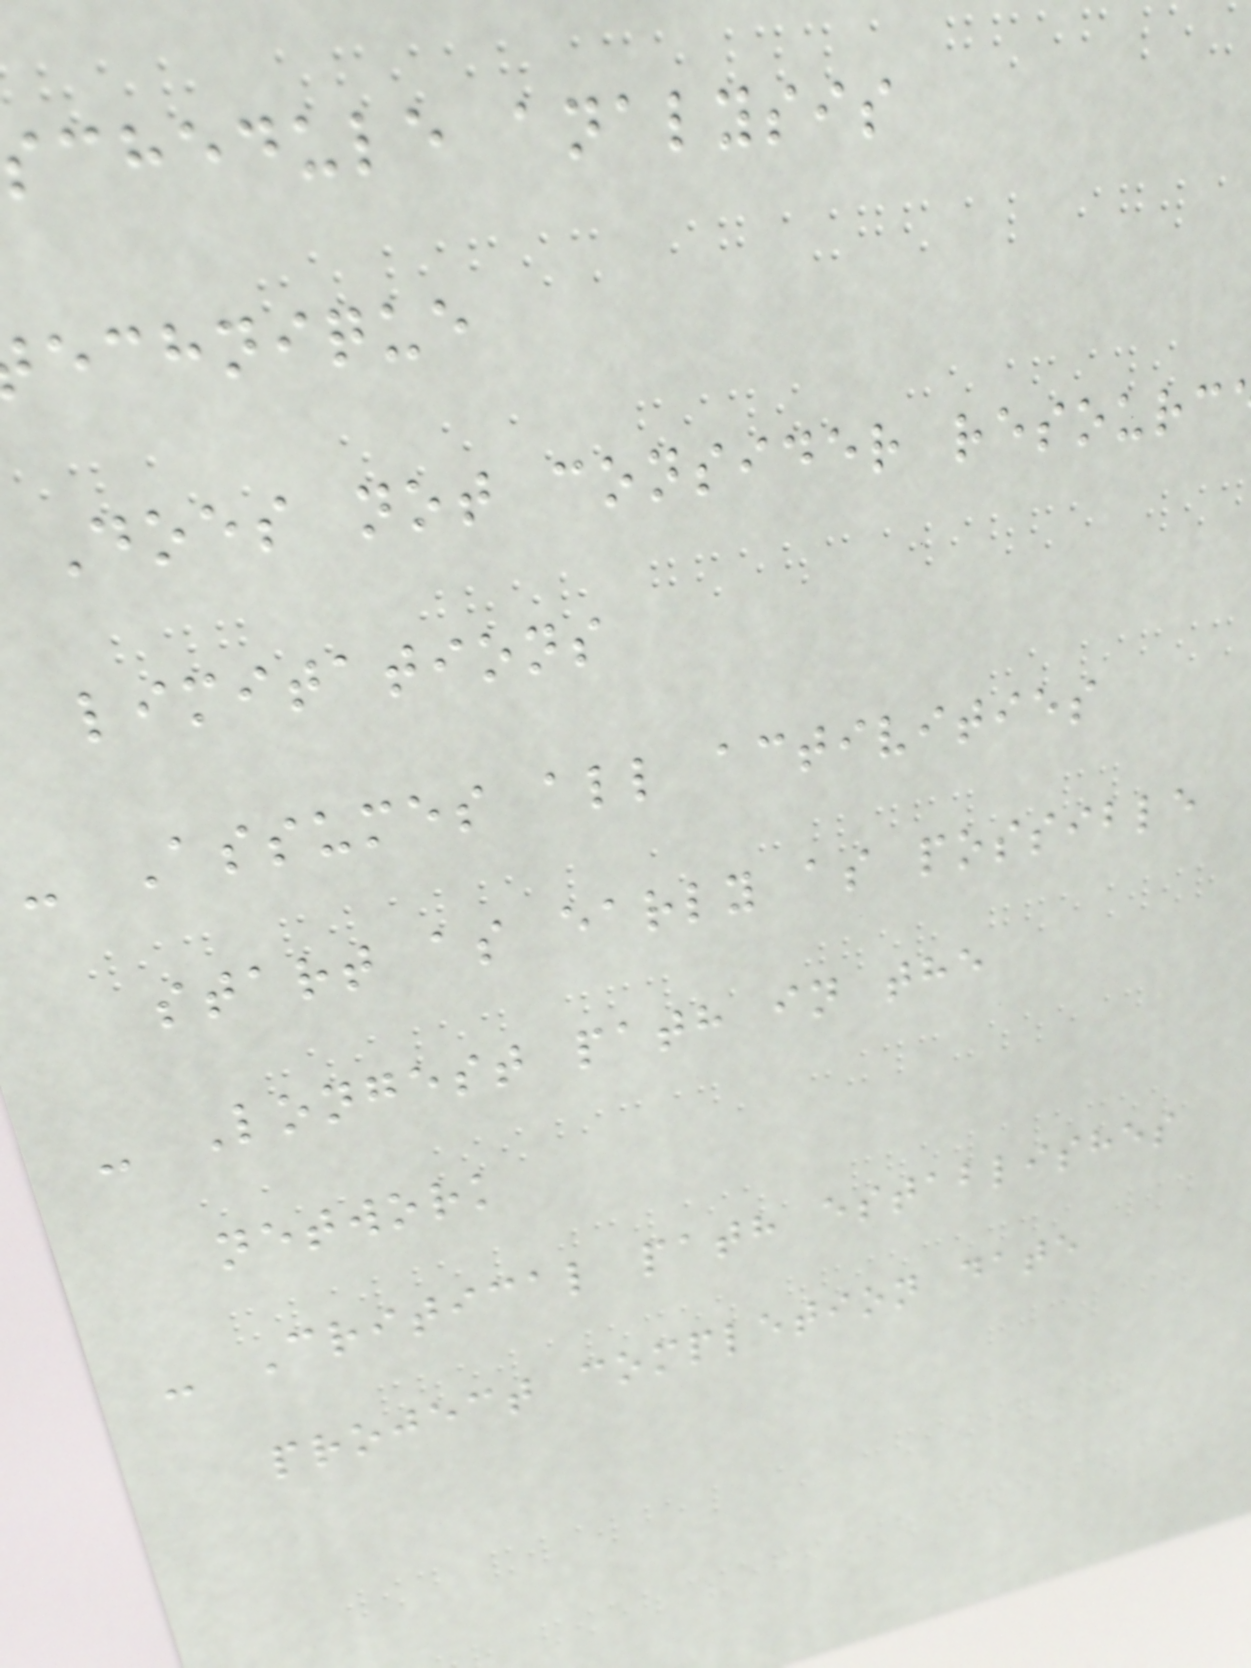chedule analysis
echnique
Does not consider resourc
limitations
- Assumes all activities
start as early as possible
- Longest path in the
network
- Critical path establishes
project completion date
